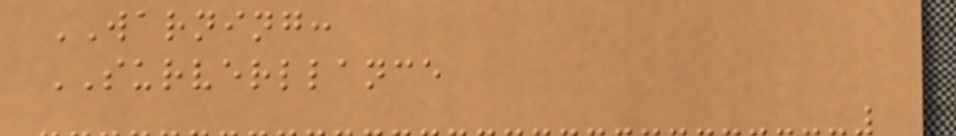WARNING:
SURVERLLANCE
